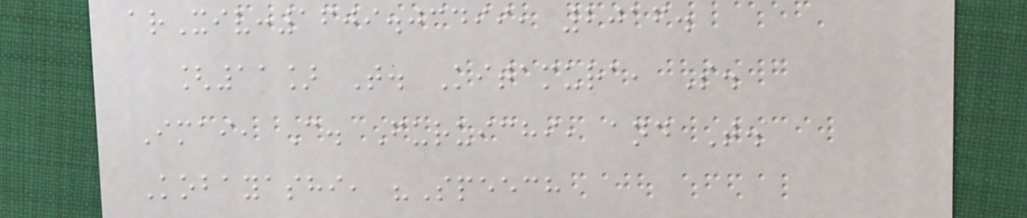arXiv:1609.03499, 2016.
[11] T. Kitamura, S.
Imai, C. Furuichi, and T.
Kobayashi, "Speech
